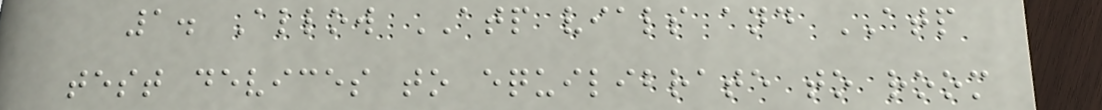1. Allow ATP vials and ATP
test devices to equilibrate to room
